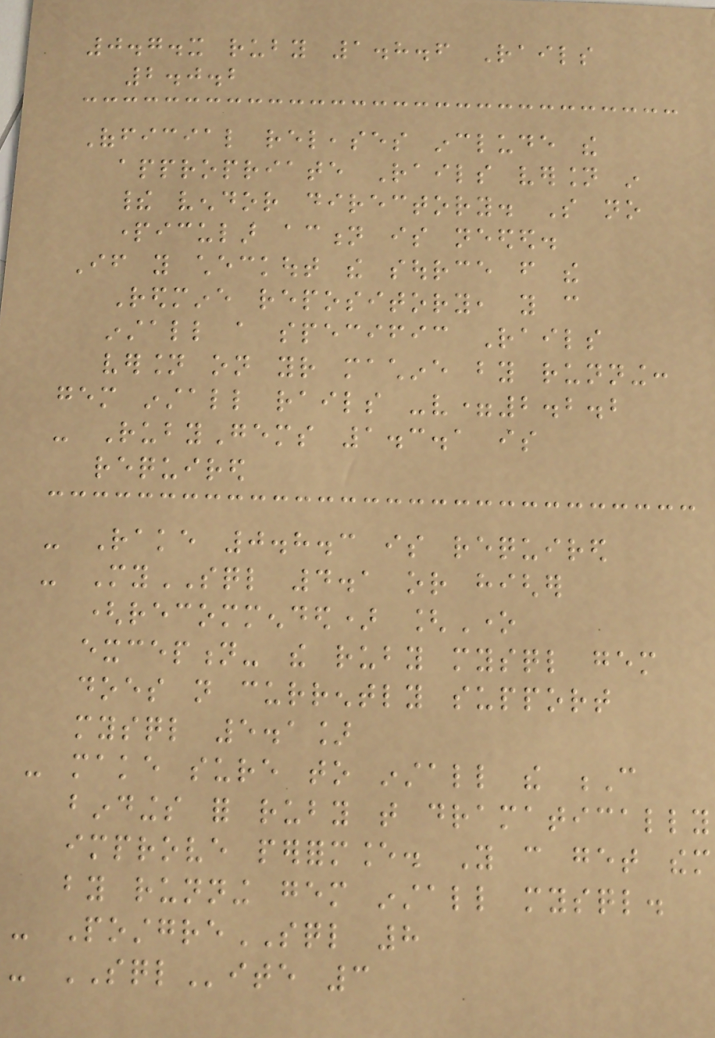0.7.x ruby 1.8.6 Rails
2.0.2
Official releases include the
appropriate Rails version in
their vendor directory. So no
particular action is needed.
If you checkout the source from the
Redmine repository, you can
install a specific Rails
version on your machine by running:
gem install rails -v=2.2.2
- RubyGems 1.3.1 is
required
- Rake 0.8.3 is required
- MySQL 4.1 or higher
(recommended) [One
exception- the ruby mysql gem
does not currently support
mysql 5.1]
- make sure to install the C
bindings for ruby that dramatically
improve performance. You can get them
by running gem install mysql.
- PostgreSQL 8
- SQLite 3
